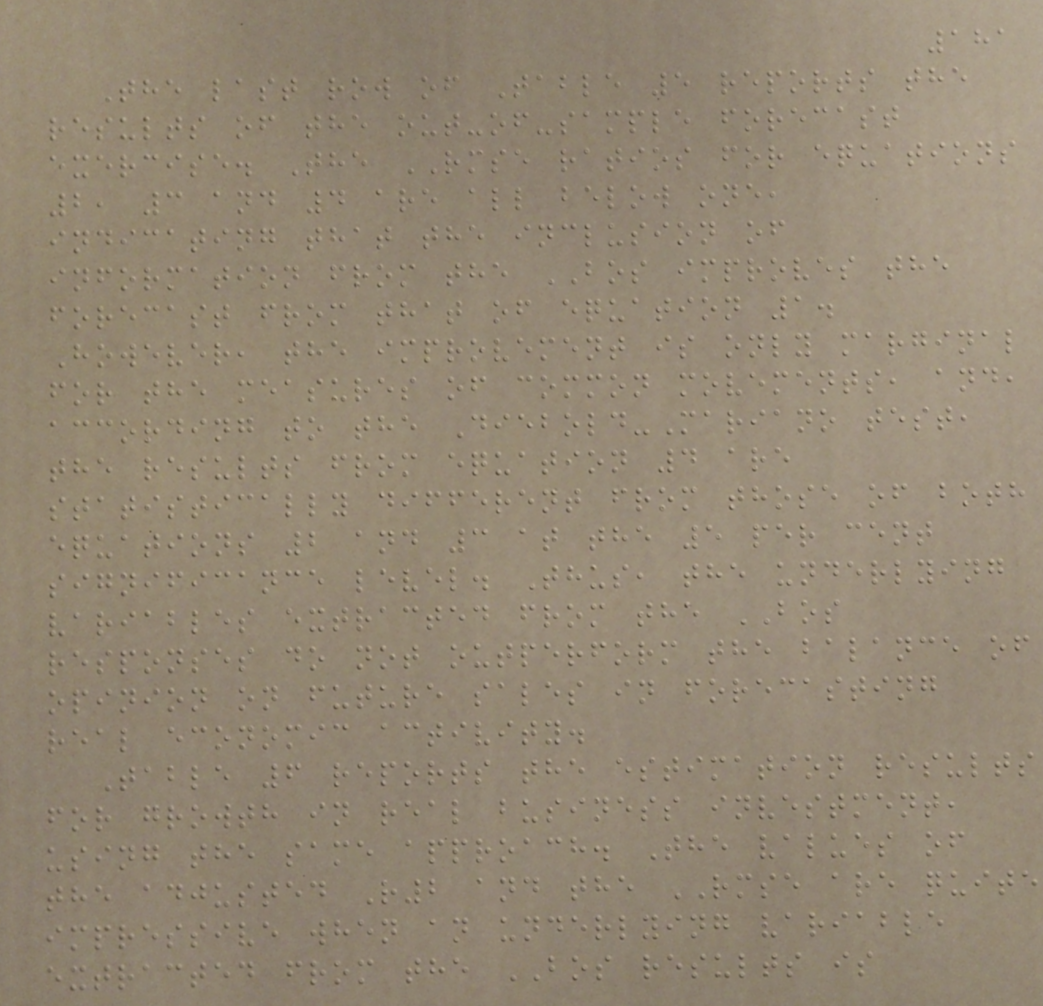181
The last row of Table 5 reports the
results of the out-of-sample forecast
exercise. The RMSE ratios for equations
2, 3 and 4 are all below one,
indicating that the inclusion of
information from the BOS improves the
forecast from that of equation 1.
However, the improvement is only marginal
for the measures of common movements, and,
according to the Diebold-Mariano test,
the results from equation 4 are
statistically different from those of both
equations 2 and 3 at the 5 per cent
significance level. Thus, the underlying
variables extracted from the BOS
responses do not outperform the balance of
opinion on future sales in forecasting
real economic activity.
Table 6 reports the estimation results
for growth in real business investment,
using the same approach. The values of
the adjusted R2 and the RMSE are quite
impressive when an underlying variable
extracted from the BOS results is
